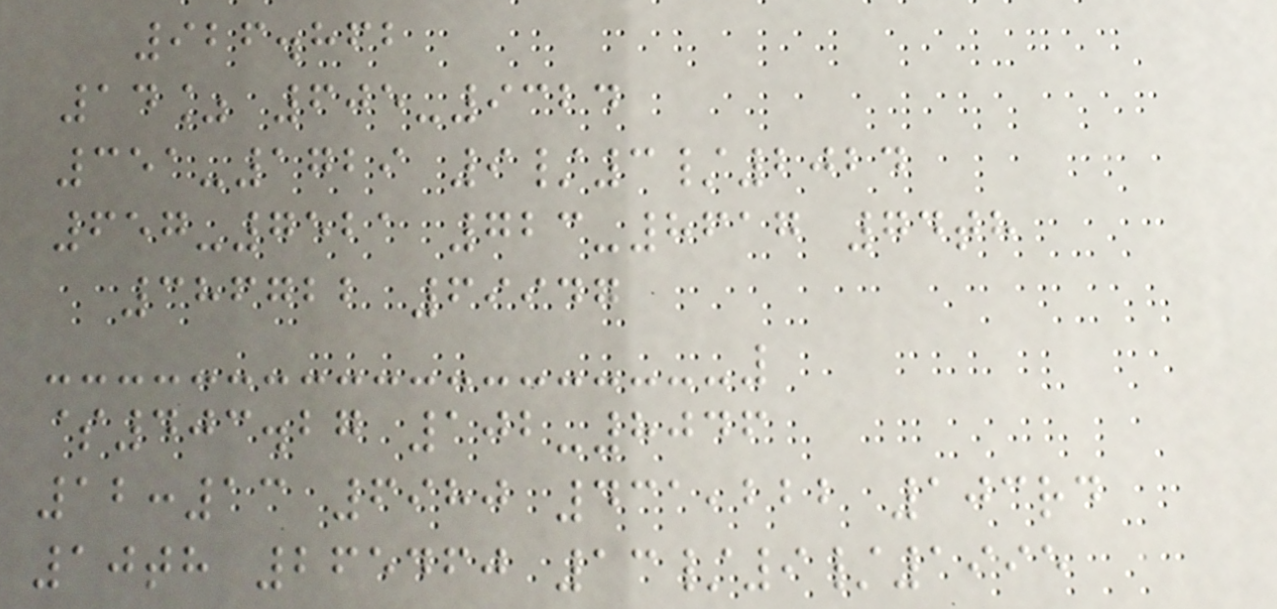926.862
14% 605-9324
351-1729 9/3/2024
657-7521 723-8617 74th
386722 69947
$403.27 102-8046
12:13 6980 431,222 103rd
10th 265460 13/9/1995
